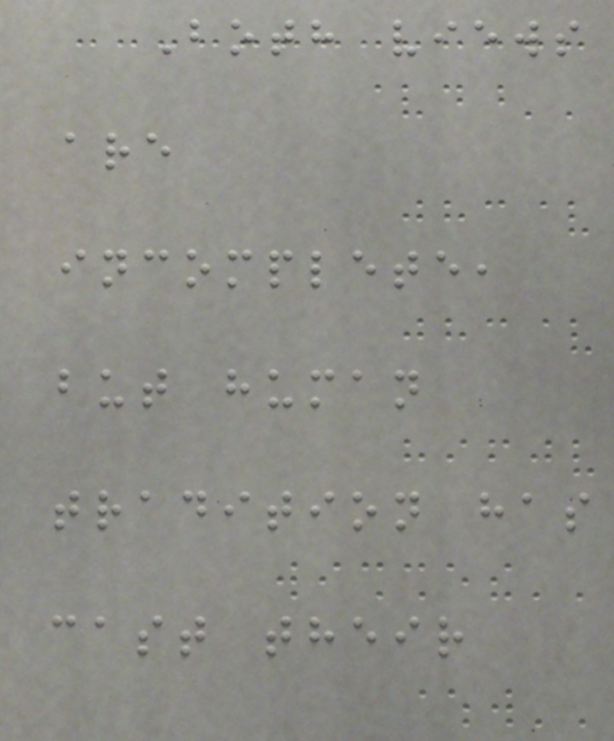Both views
are
incomplete,
but human
tradition has
cast their
